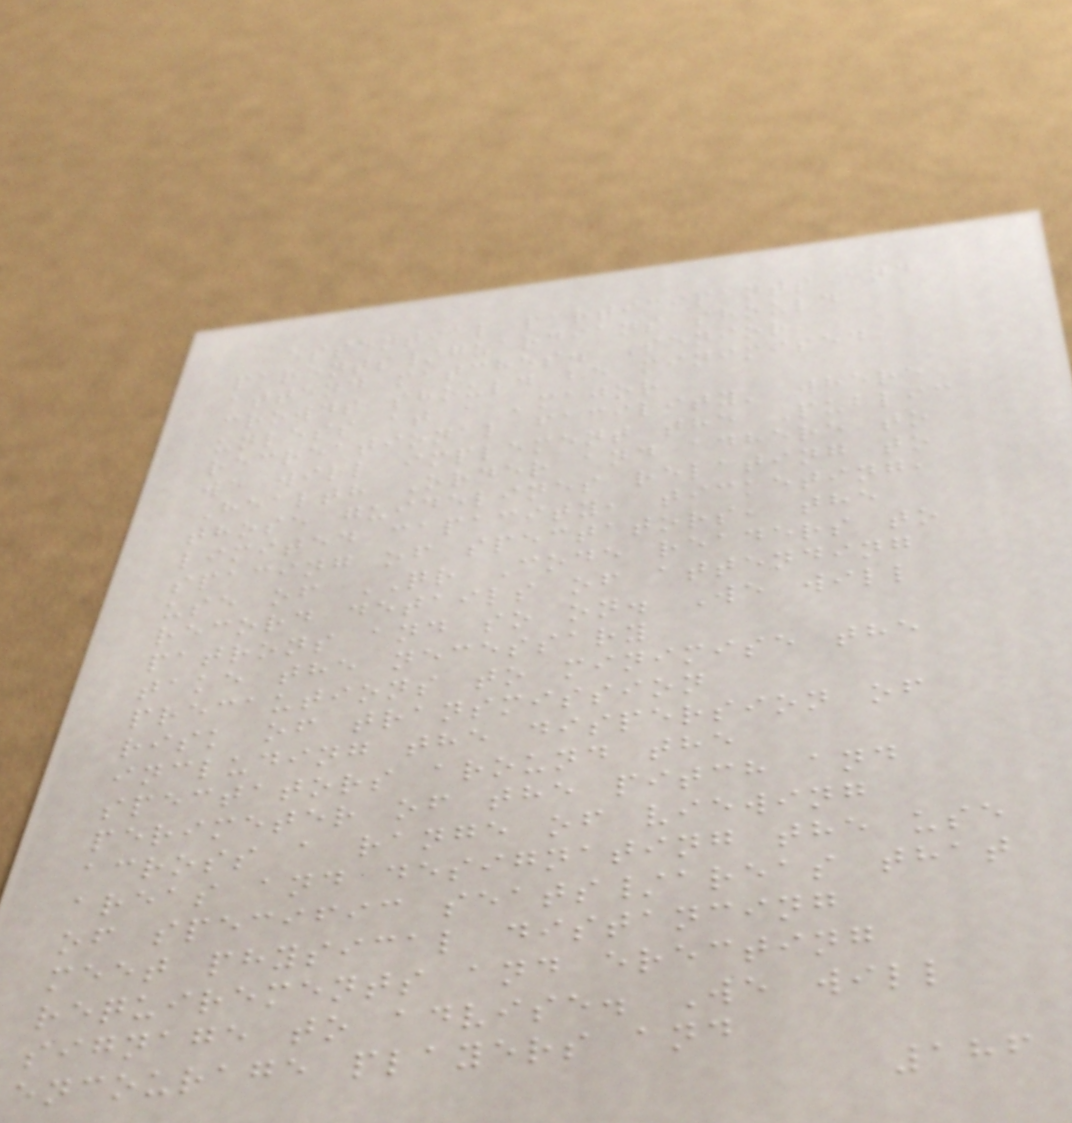essential participants and
parents/guardians should
attend matches. Senior
crowds should be minimised
unless at a 'major
recreational facility' where
we will implement the Public
Health Order and adhere to
those guidelines relating to
limited capacity, ticketing,
spacing of spectators, the
use of QR Code readers to
record details of attending
patrons and so on. We will
take the necessary
precautions to minimise the
risk of transmission
including the dispersion of
spectators around the
perimeter of the pitch and
across a range of viewing
areas and designating the use
of specific seats/areas that
meet physical distancing
requirements and erecting
signage to advise. We will
encourage players and
186
